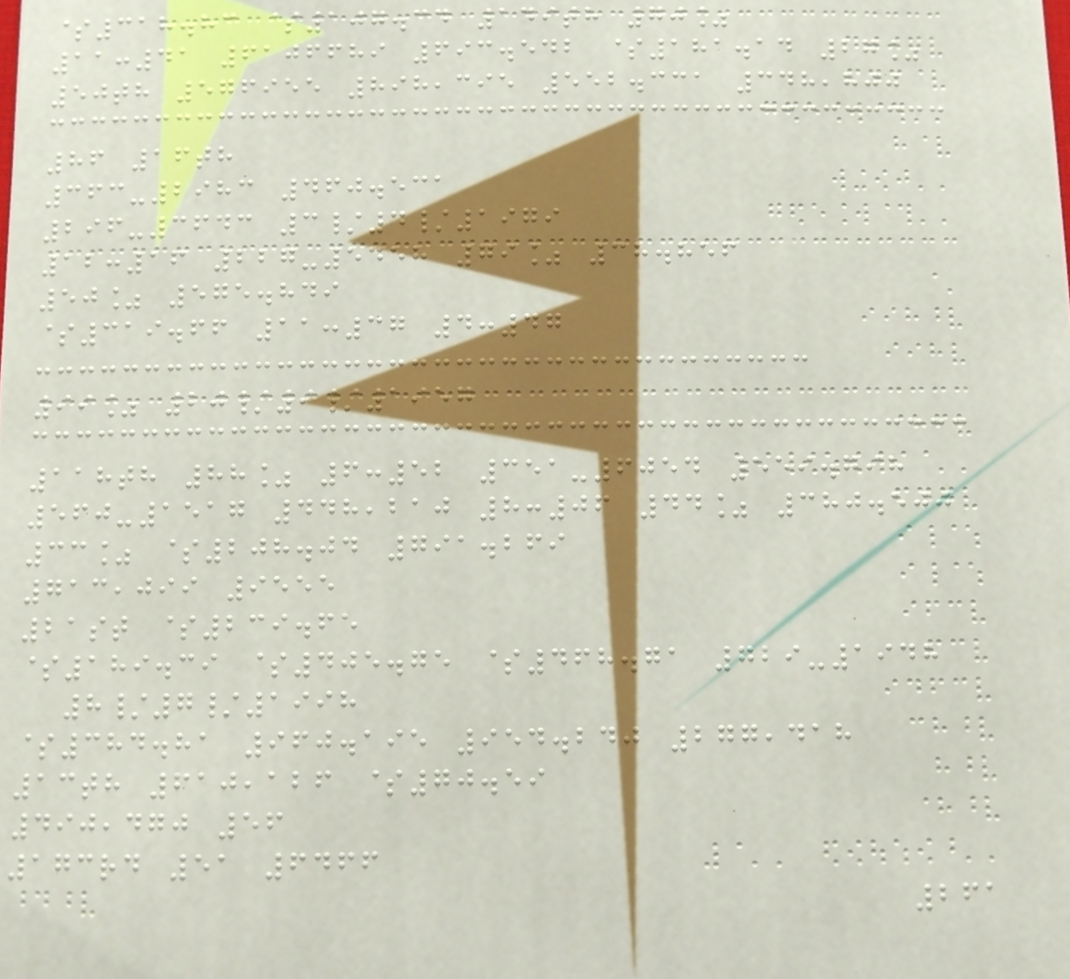$318.83 $107.34 149th 70%
11:41 6106689 693.542 $181.14 27%
50th 576955 898,395 552.331 348,800
86 16th
363-2983 460.531
296-3643 3/4/1979
12:16 227-5458 79% 38.856
50% 575.849
$319.66 11:37 4:47
99% 20/9/1957
118th 88% 6:52 351-6054 559.798
560-1517 448,210 8:06 44% 380.500
33% $208.04 791.269
713,099 9555
21st $239.65
$189.39 $405.75 $468.71 729-1948
8/7/1998
$384.81 960.195 954.240 277,418
13th 610,126 $70.59
490,470 56
173rd 51 6466
261
